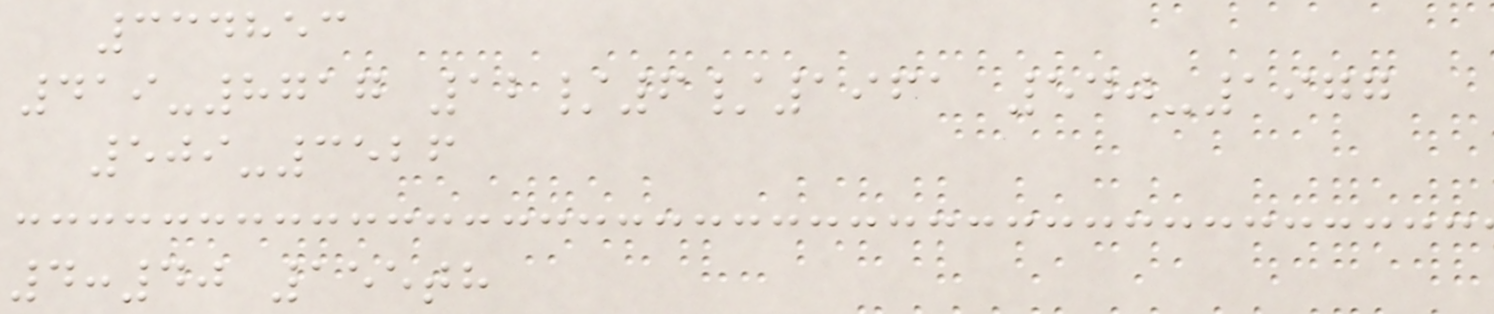334853
419-8717 12/6/1961 540-1977
509-3526
4:40 155th
